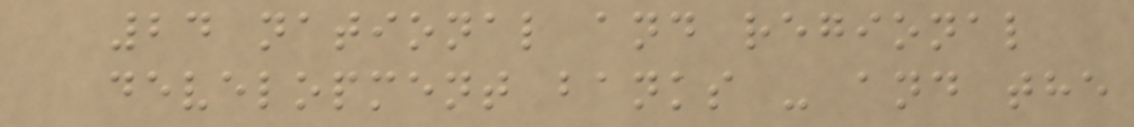24 national and regional
development banks - and the
